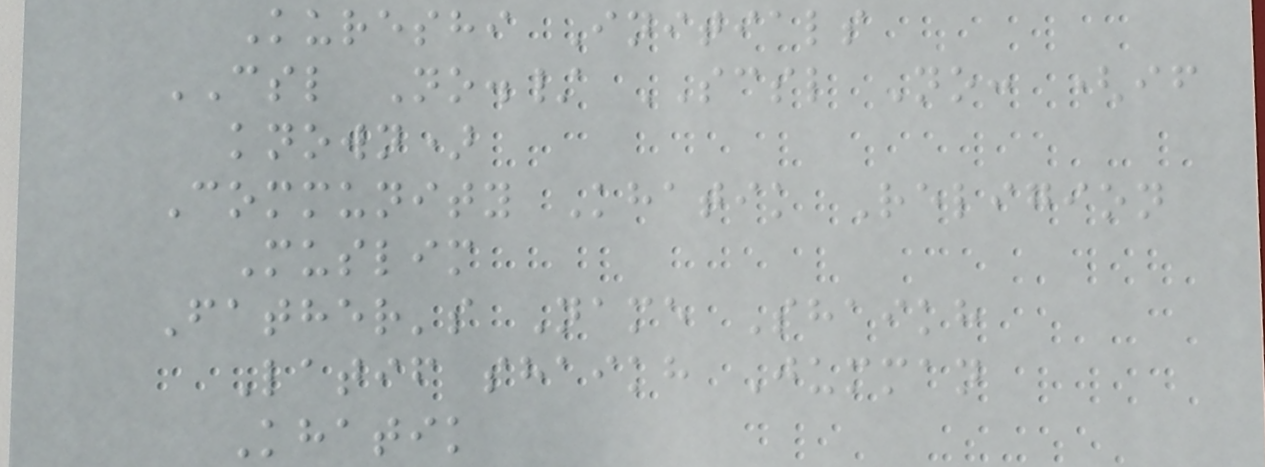Kureshi Initials
CSL No./ SCSL No: (if
known)
Community Khatik Religion
Muslim
Father's Name Shaikh
Latif shaikh Jumman
Khatik
